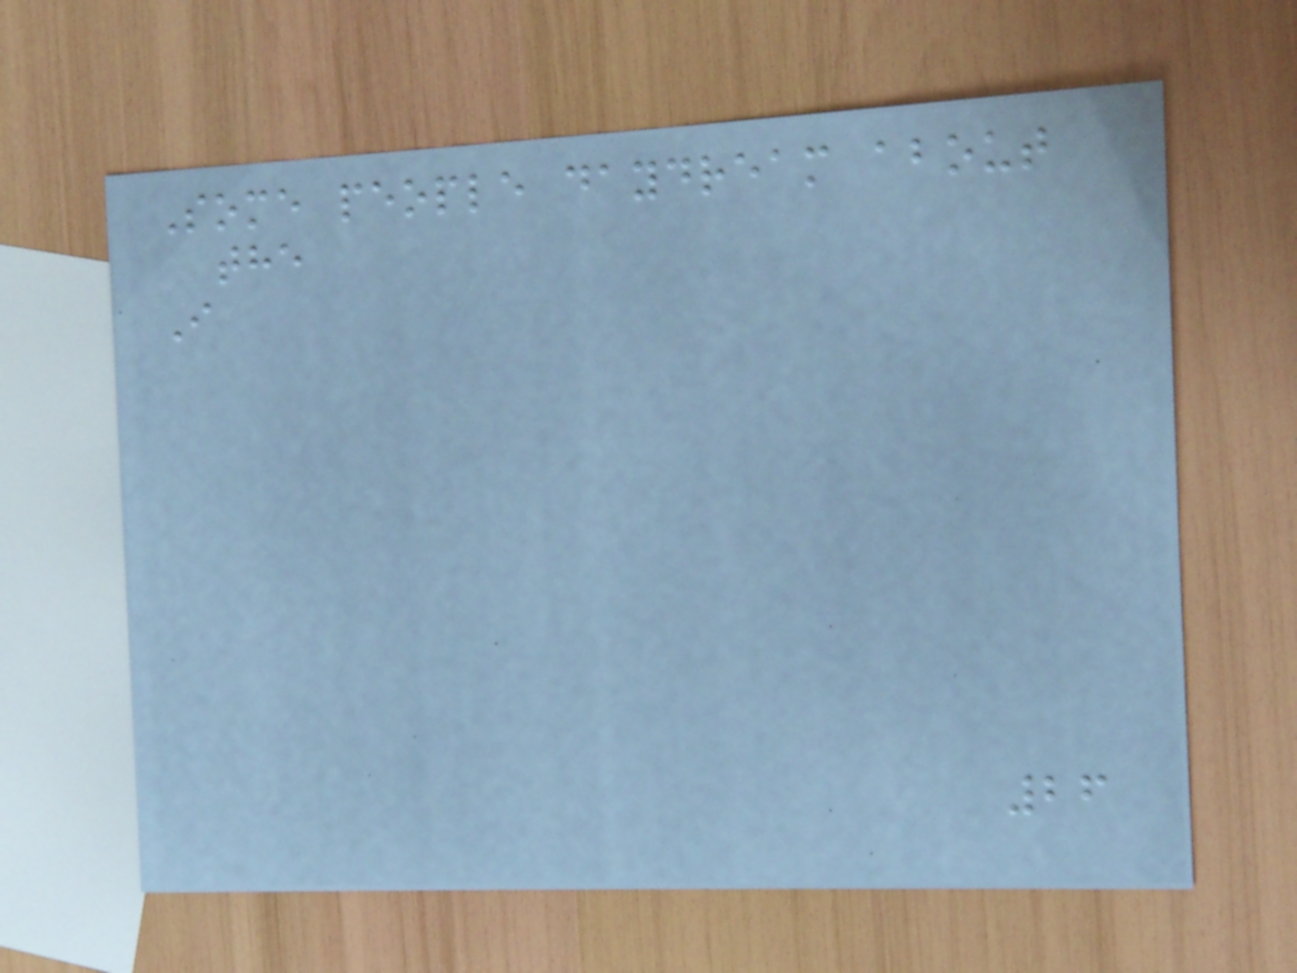Some people daydream about
the
I
26
